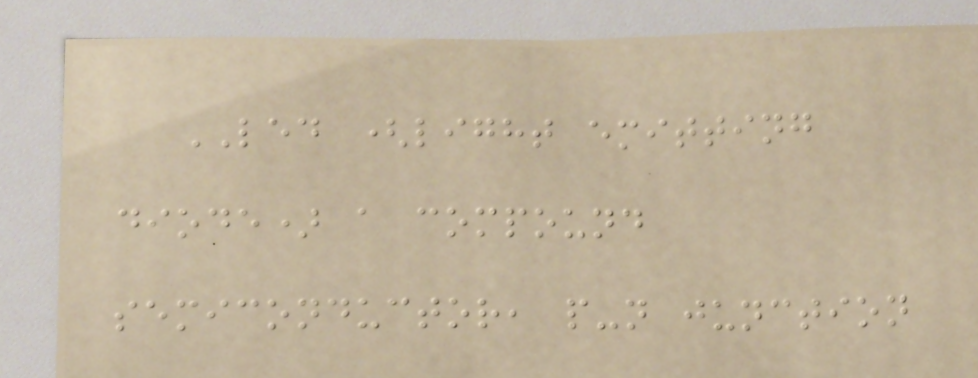LED (light emitting
diode) a compound
semiconductor, p-n junction
